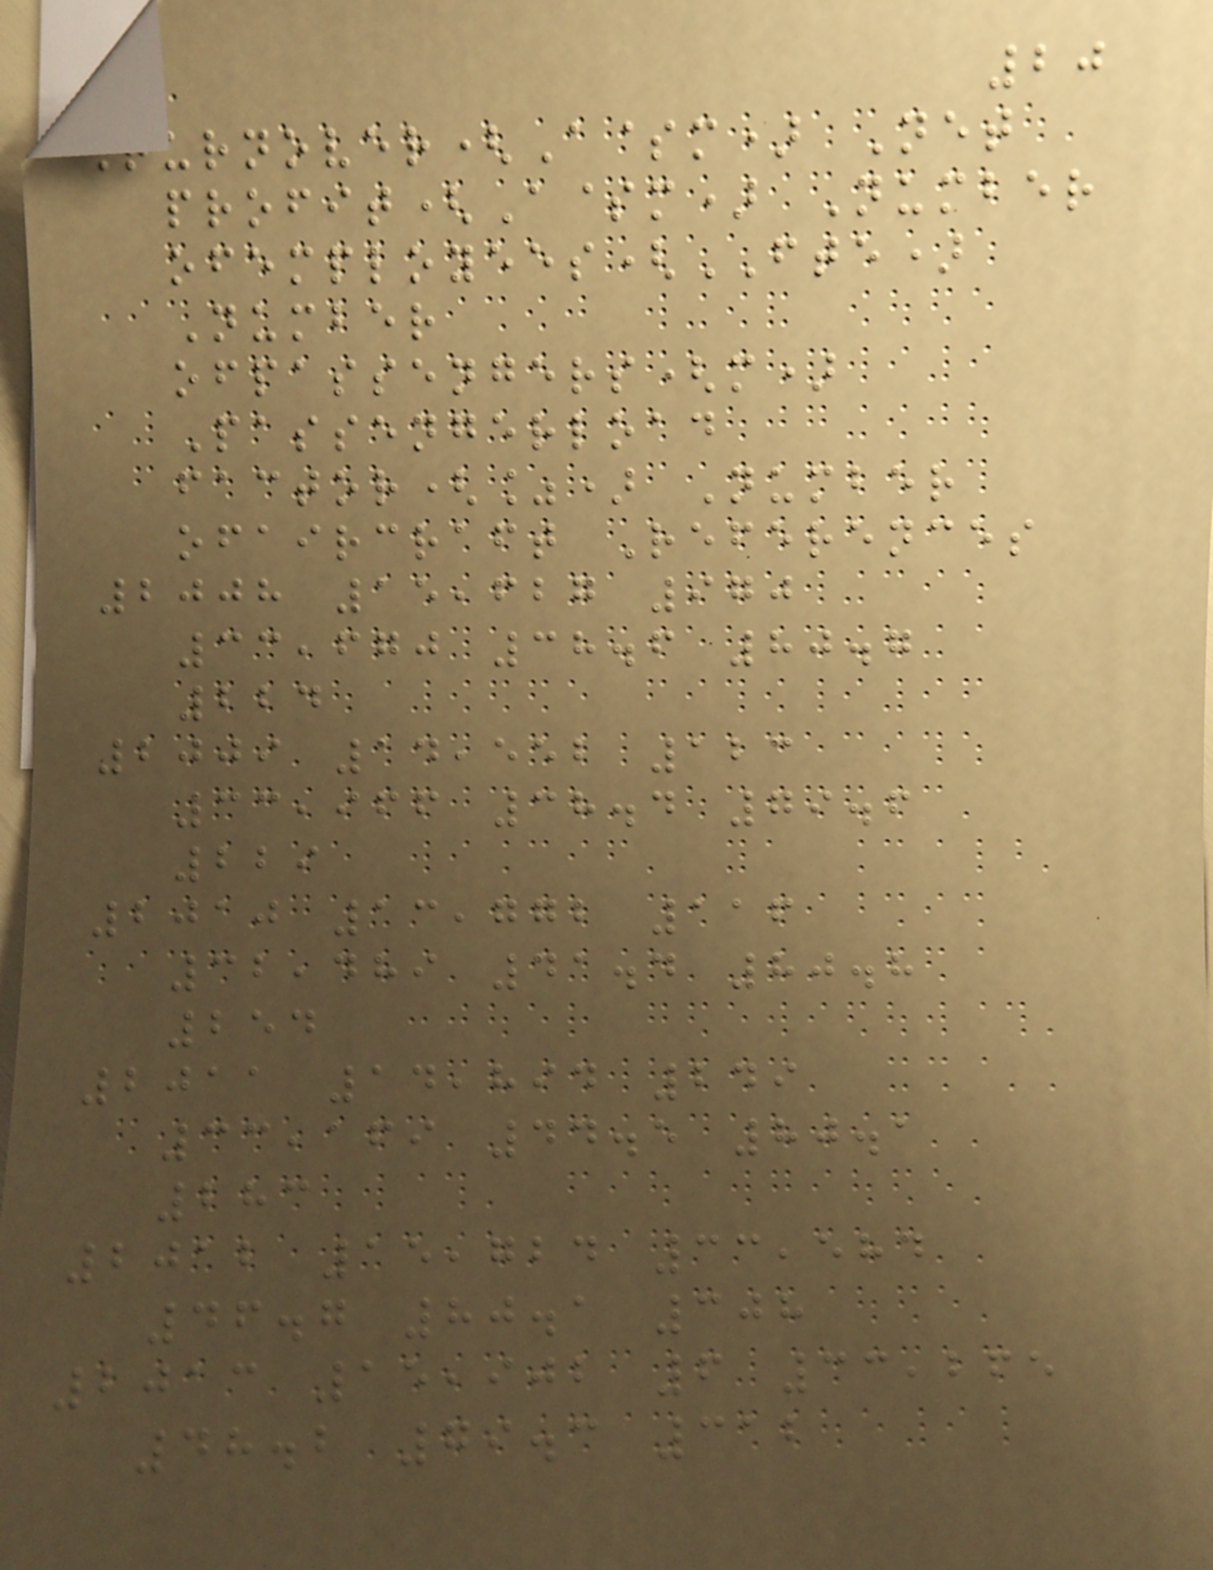20
Turnover(A$m) Net
profit(A$m) Number
ofemployees(FTE)
Number
ofpassengers(m)
Passengerload
factor(%) Number
ofaircraft References
2008 15,627 970
33,670 38.6 80.7
224
2009 14,552 123
33,966 38.4 79.6
229
2010 13,772 116
32,489 41.4 80.8
254
2011 14,894 249
33,169 44.5 80.1
283
2012 15,724 33,584
46.7 80.1 308
2013 15,902 6 33,265
48.2 79.3 312
